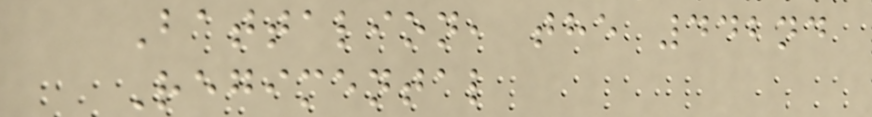Battalion, the 442nd
Regimental
